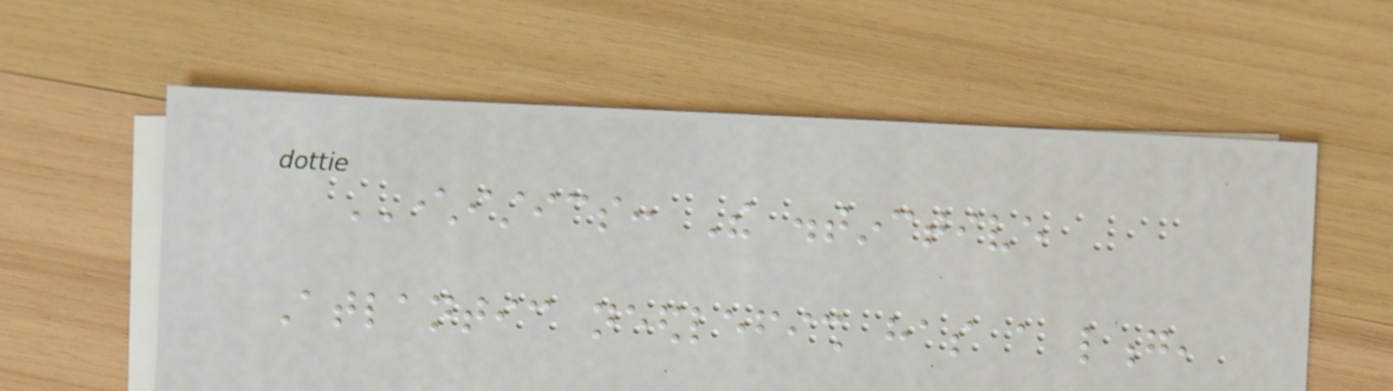CHARACTERISTICS: The distinctive
Atlantic needlefish has a long,
